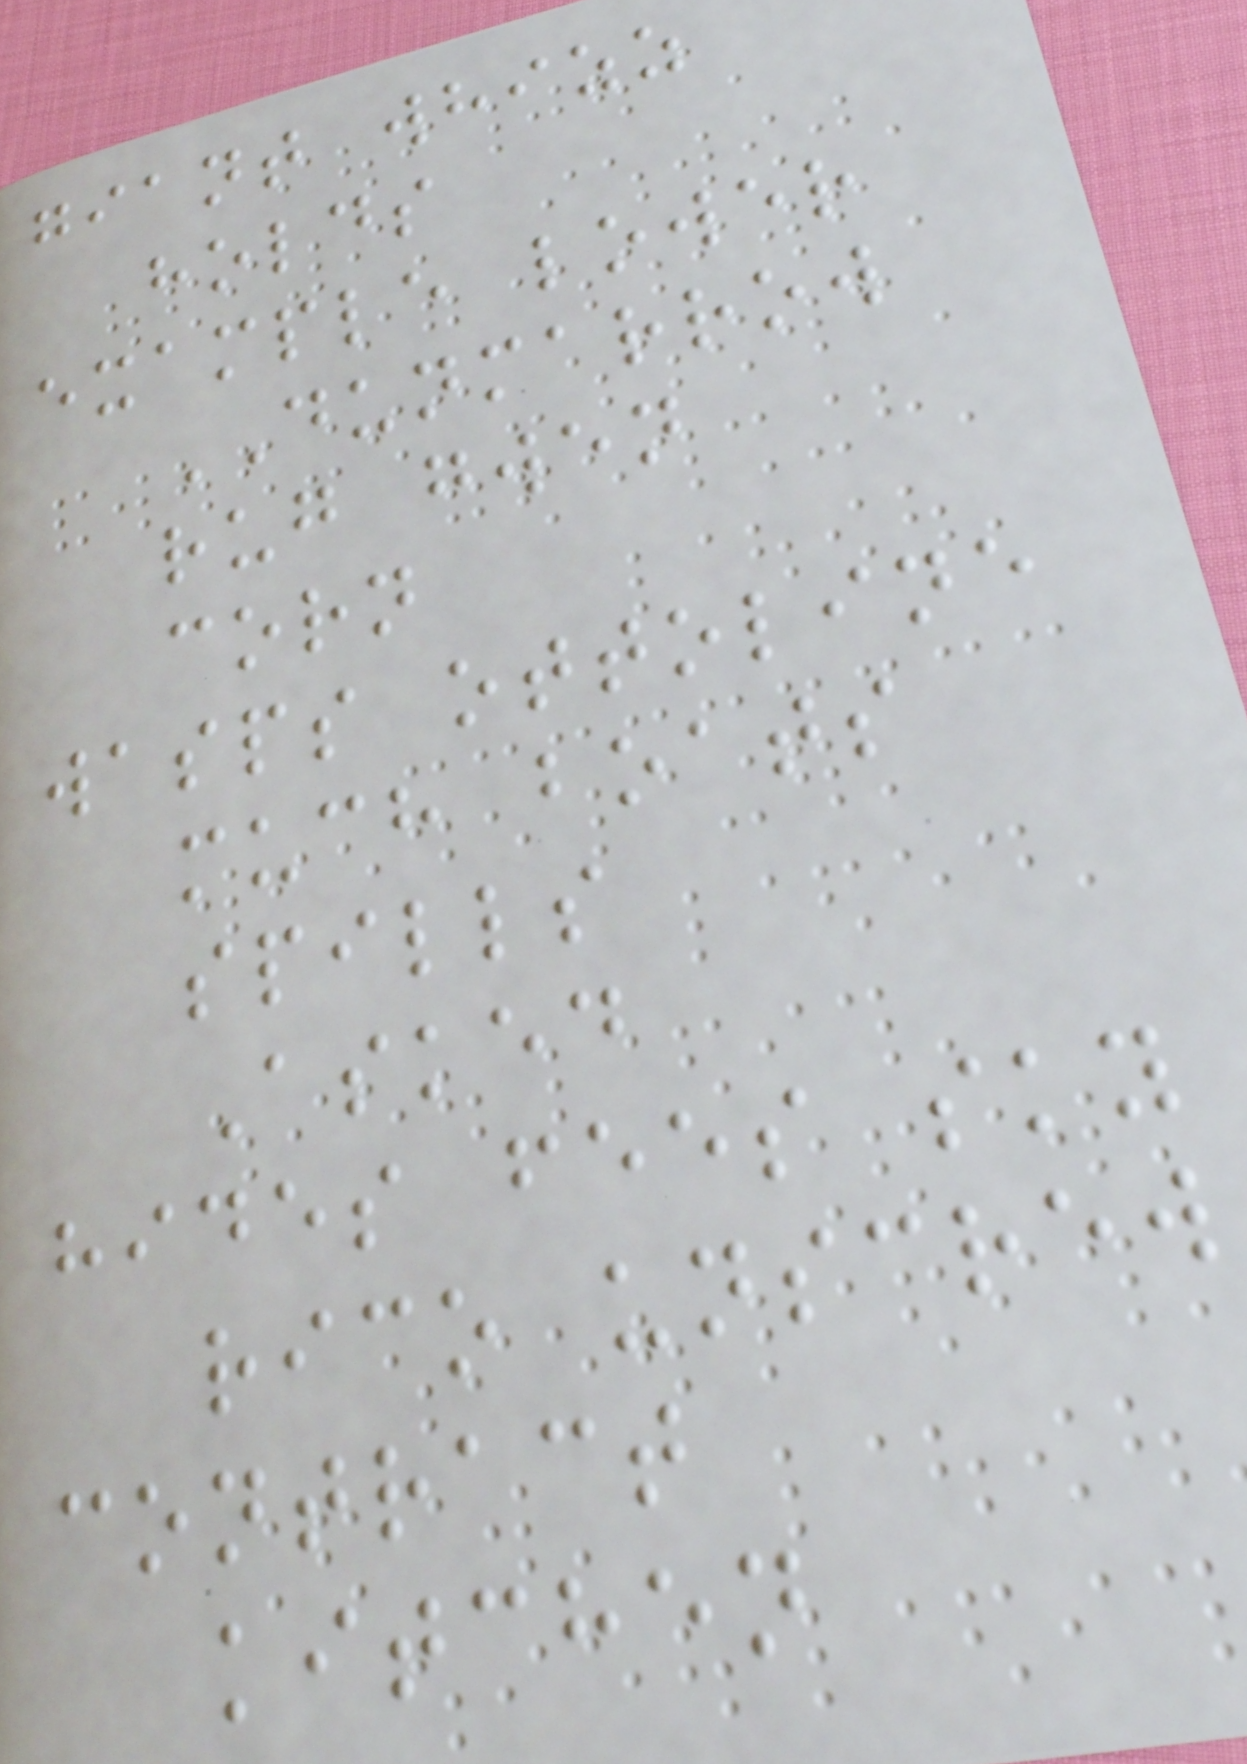giant whizz
holds
example lower
DUNMARROW
rug gwen
corn
wasps ottoline
much boats
spills
Asked
hides fees sky
rico unscrew
contract
kitchen
